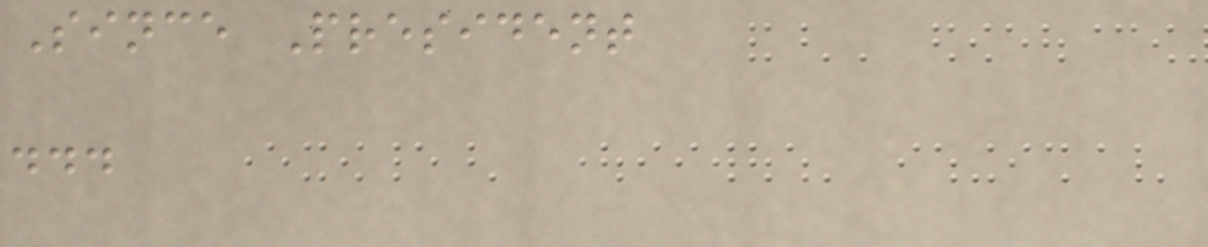Since President
...
